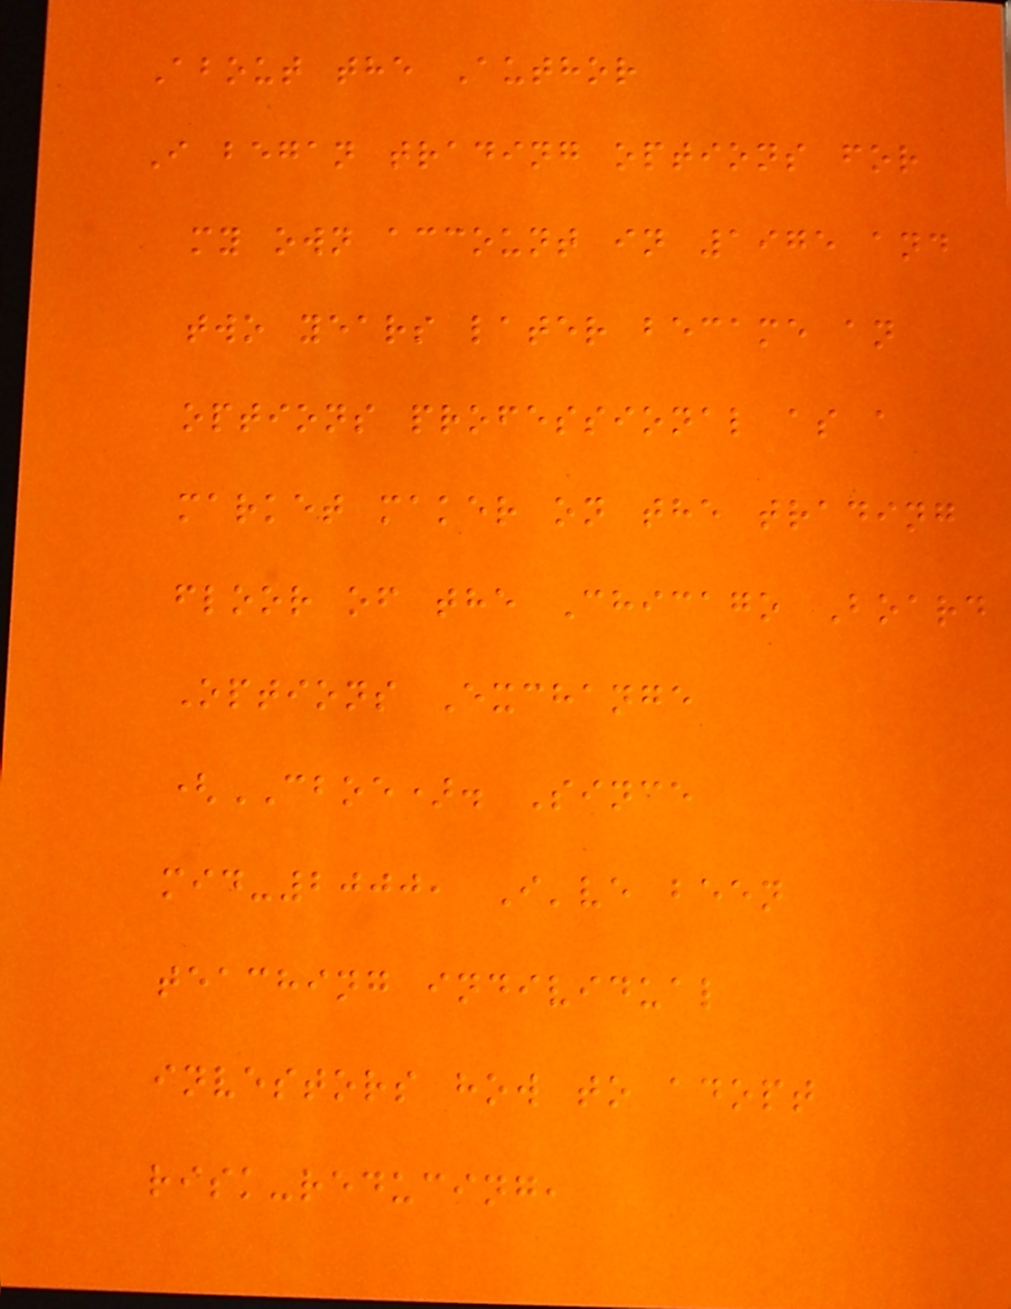About the Author
I began trading options for
my own account in 1975 and
two years later became an
options professional as a
market maker on the trading
floor of the Chicago Board
Options Exchange
(CBOE). Since
mid-2000, I've been
teaching individual
investors how to adopt
risk-reducing,
